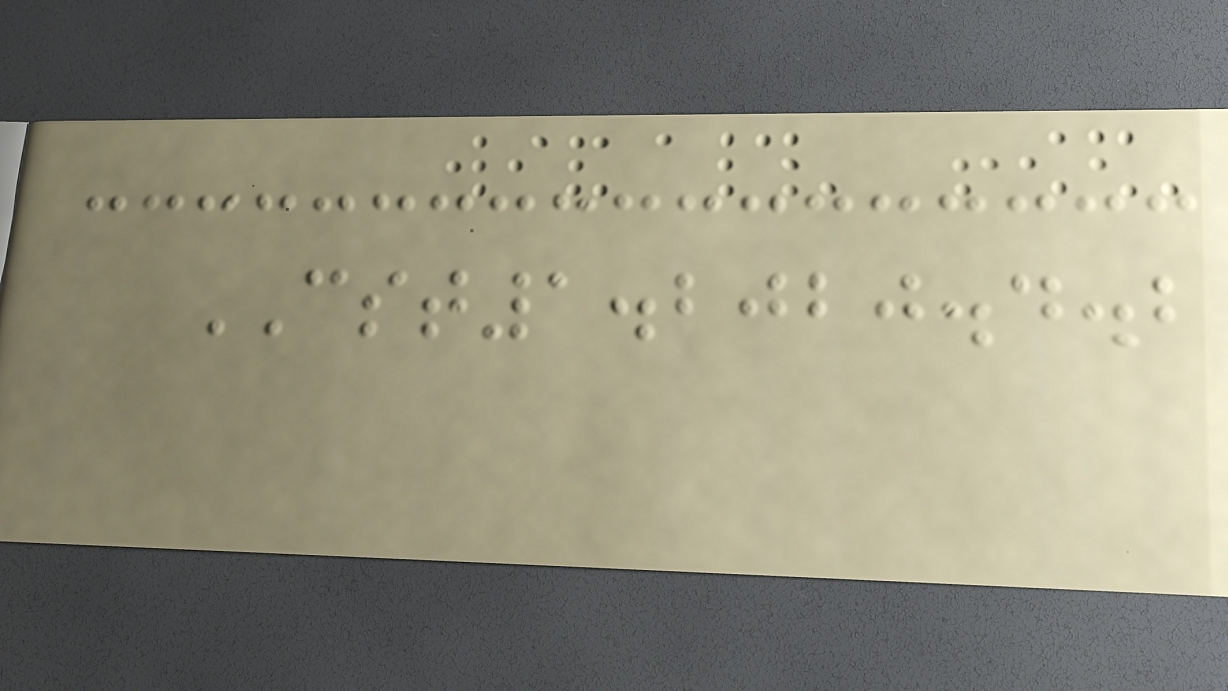CST1.2020.4.2
